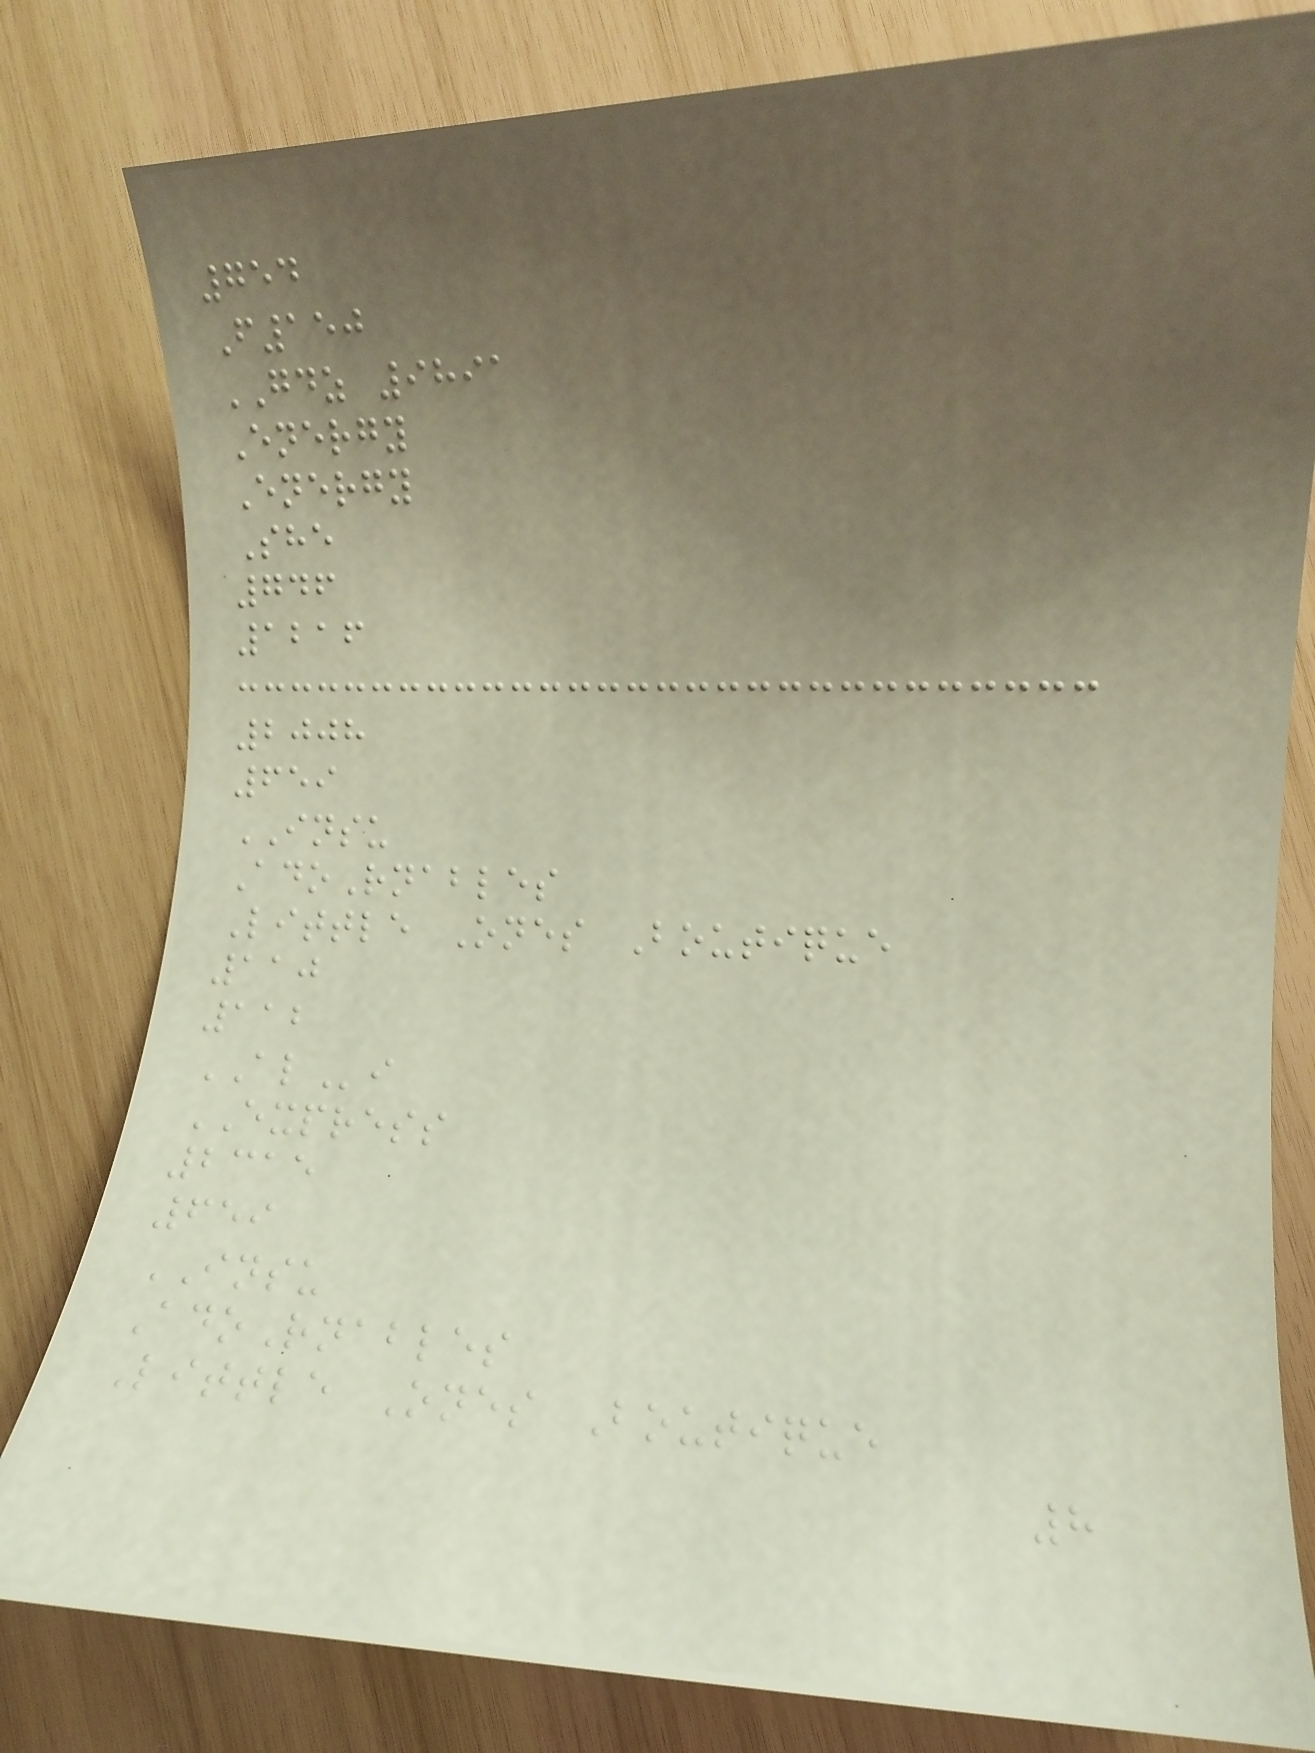754
F150
GDZ 9891
Energy
Energy
She
746
1216
2008
659
INSU
AdoRnables
Little Ones Boutique
110
112
ALi
EXPRESS
2315
659
INSU
AdoRnables
Little Ones Boutique
8
